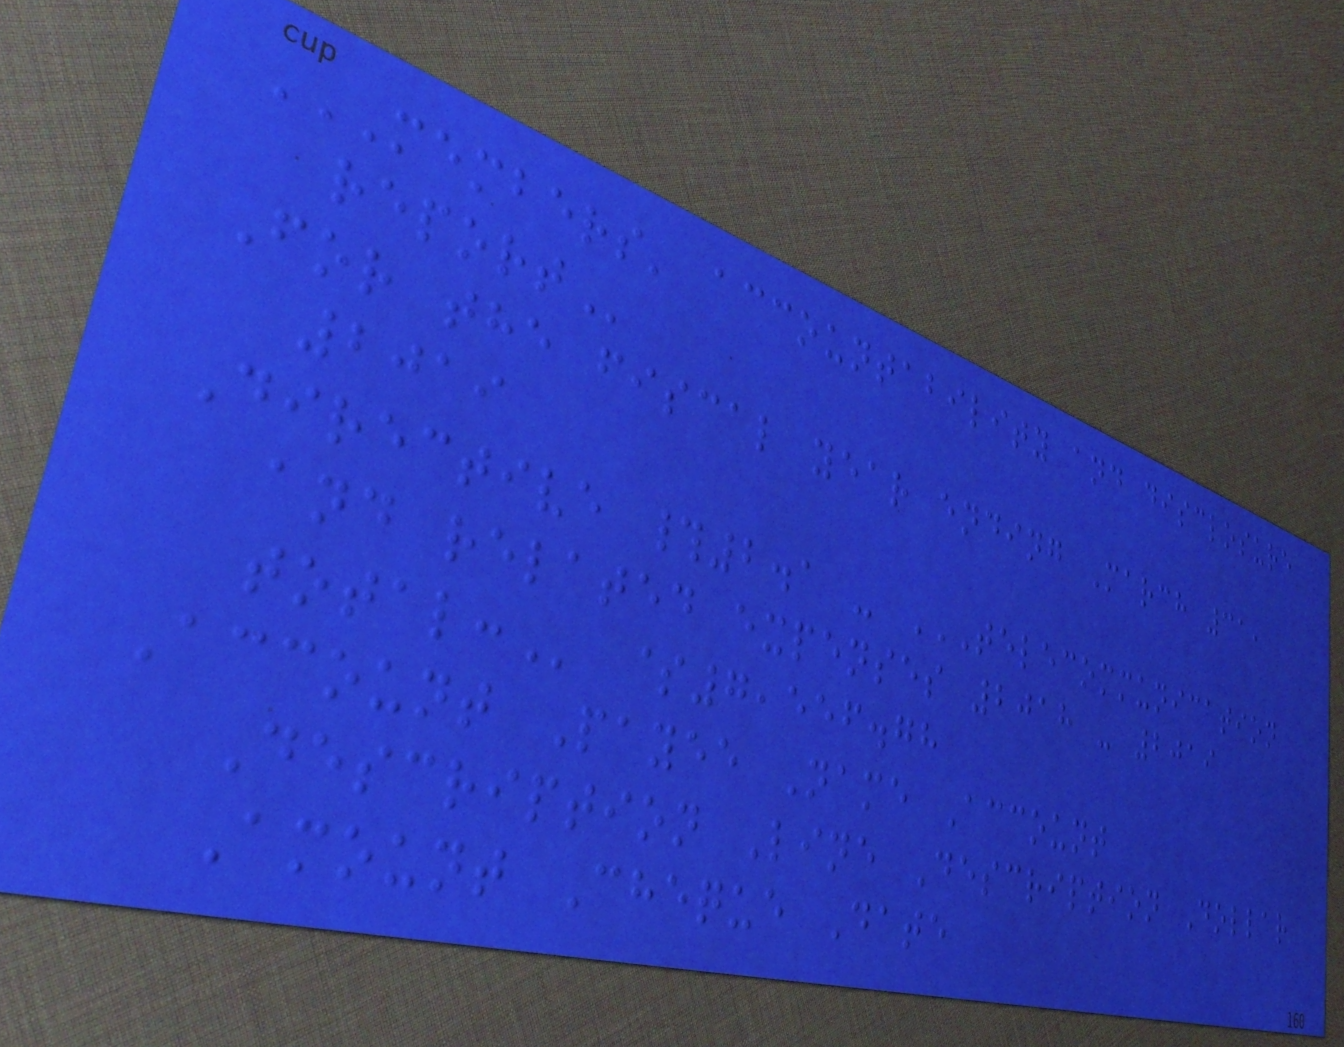MEMBERS' ACCOUNTABILITY AND DISCLOSURE
REPORT
For the fiscal year ending March 31,
2019
Directive #2.1 - TELECOMMUNICATION
AND RELATED EXPENSES 2018 - 2019
TOTAL: $7,556.78
Account Payee Name Account
Description Line Description Dollar
Amount Cheque Date
